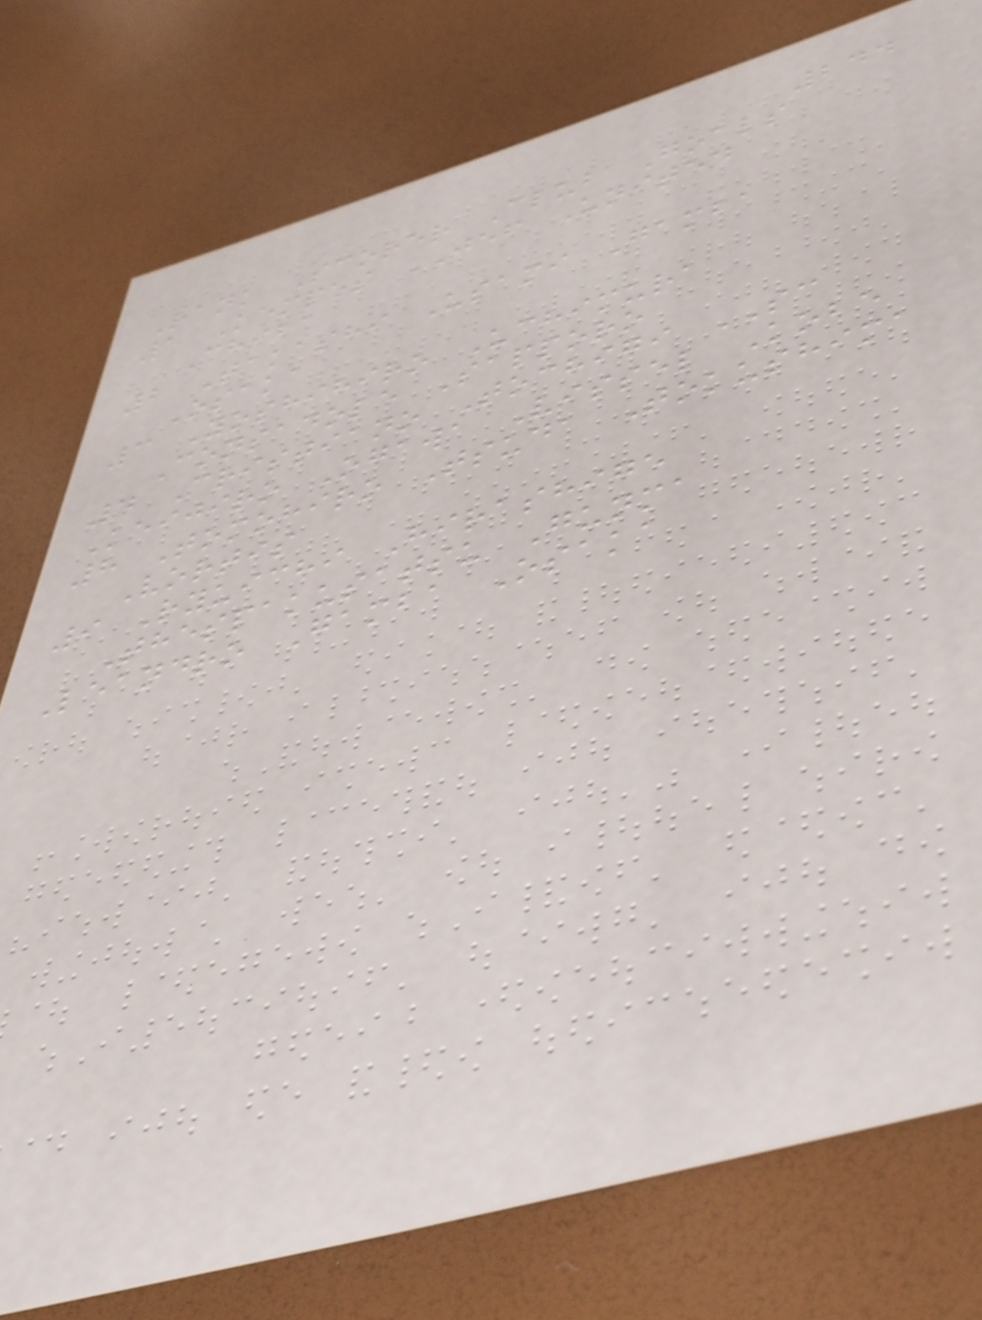244
Rank Scorer Club Goals
1 Kempes JEF United
Chiba
2 Takashi Usami Gamba
Osaka
3 Yoshihiro Uchimura
Consadole Sapporo
4 Cristiano Tochigi SC
Keijiro Ogawa Vissel Kobe
8 Tomohiro Tsuda Tokushima
Vortis
9 Ryuichi Hirashige
Thespakusatsu Gunma
Leandro Gamba Osaka
